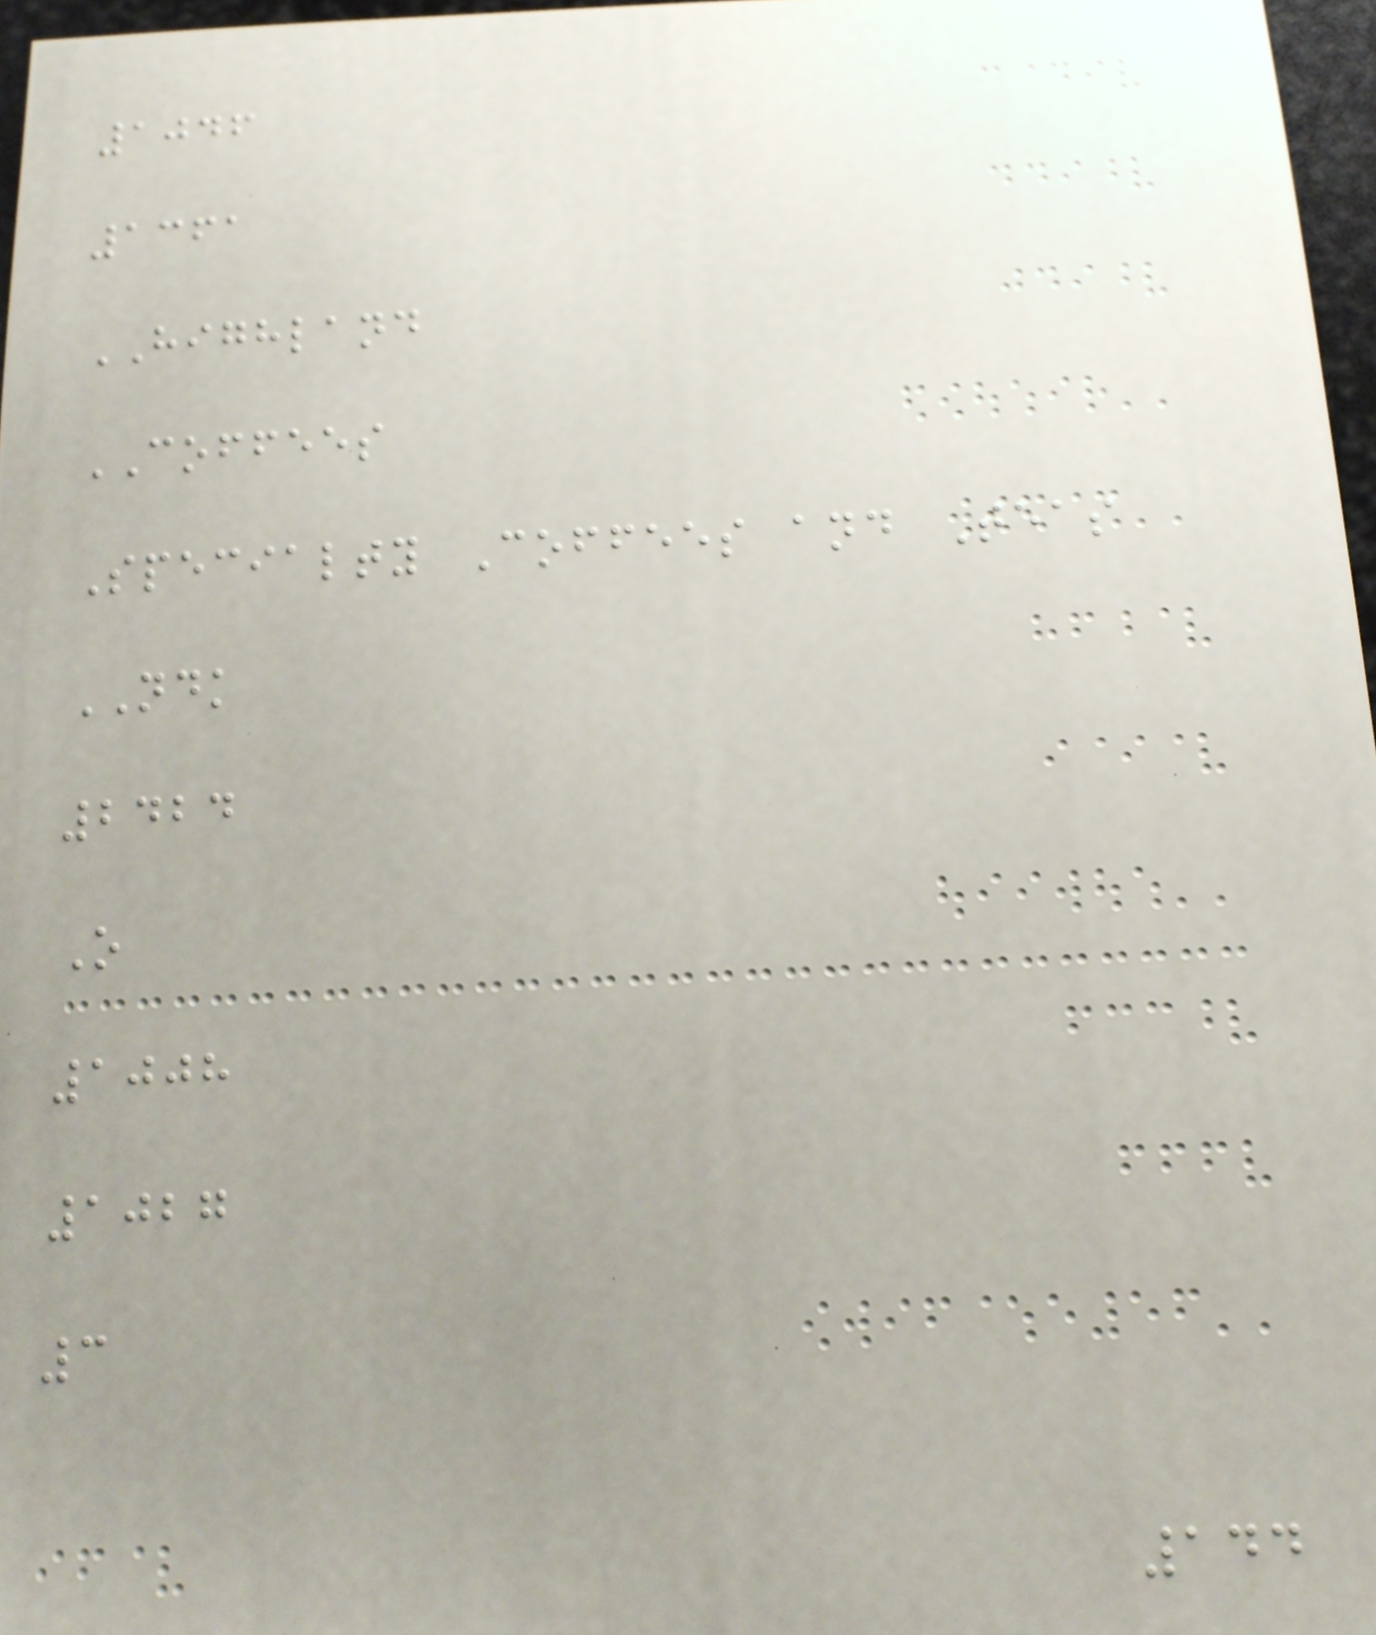1046
1361
HIGHLAND
COFFEES
Specialty Coffees and Teas
NDK
2424
O
1008
1027
3
144
